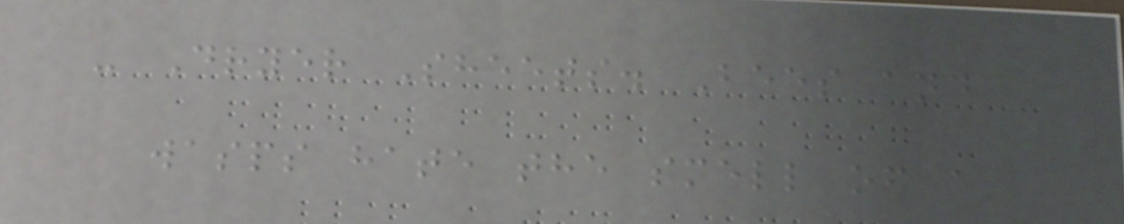- Dryer Sheets. Bees and
wasps hate the smell of a
